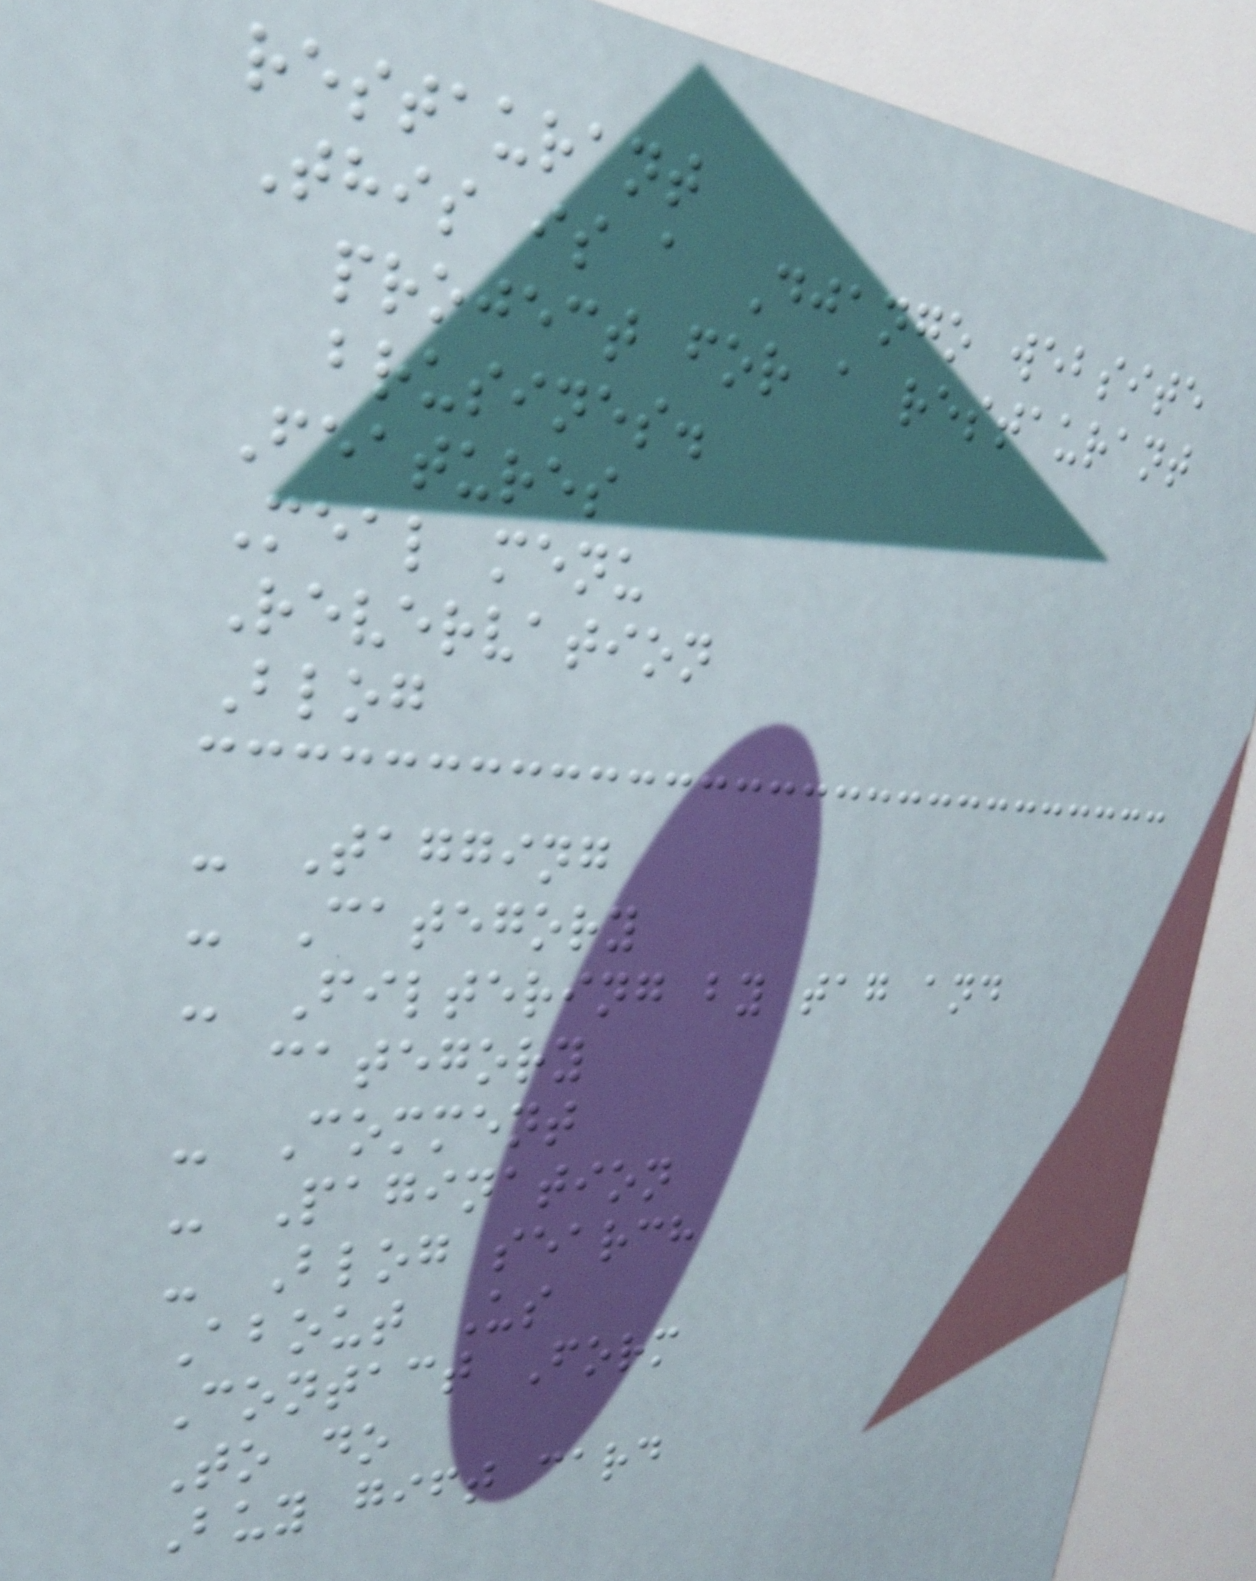restaurant
This is a Django website
project for a restaurant
brusines.
Features
Meal menu
Revervation
Blog
- Tagging
- Category
- Filtering by tag and
category
- Comment
- Pagination
- Blog search
About Us
Contact Form
To do
Buy gift card
